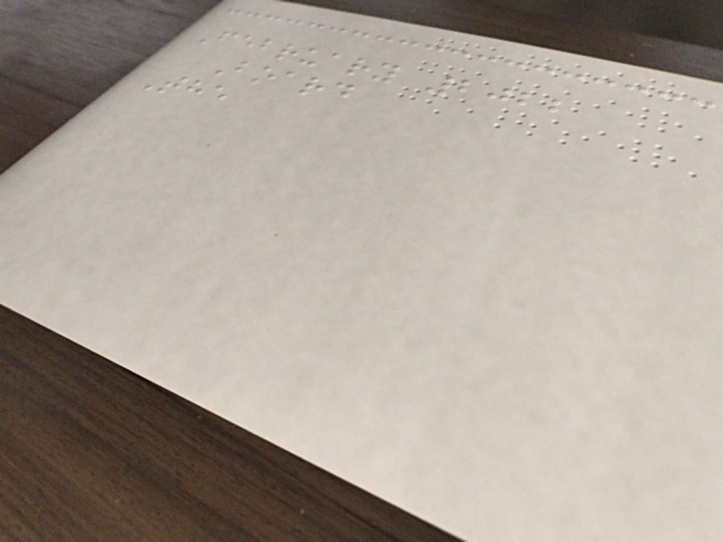February 2022
Board
The
